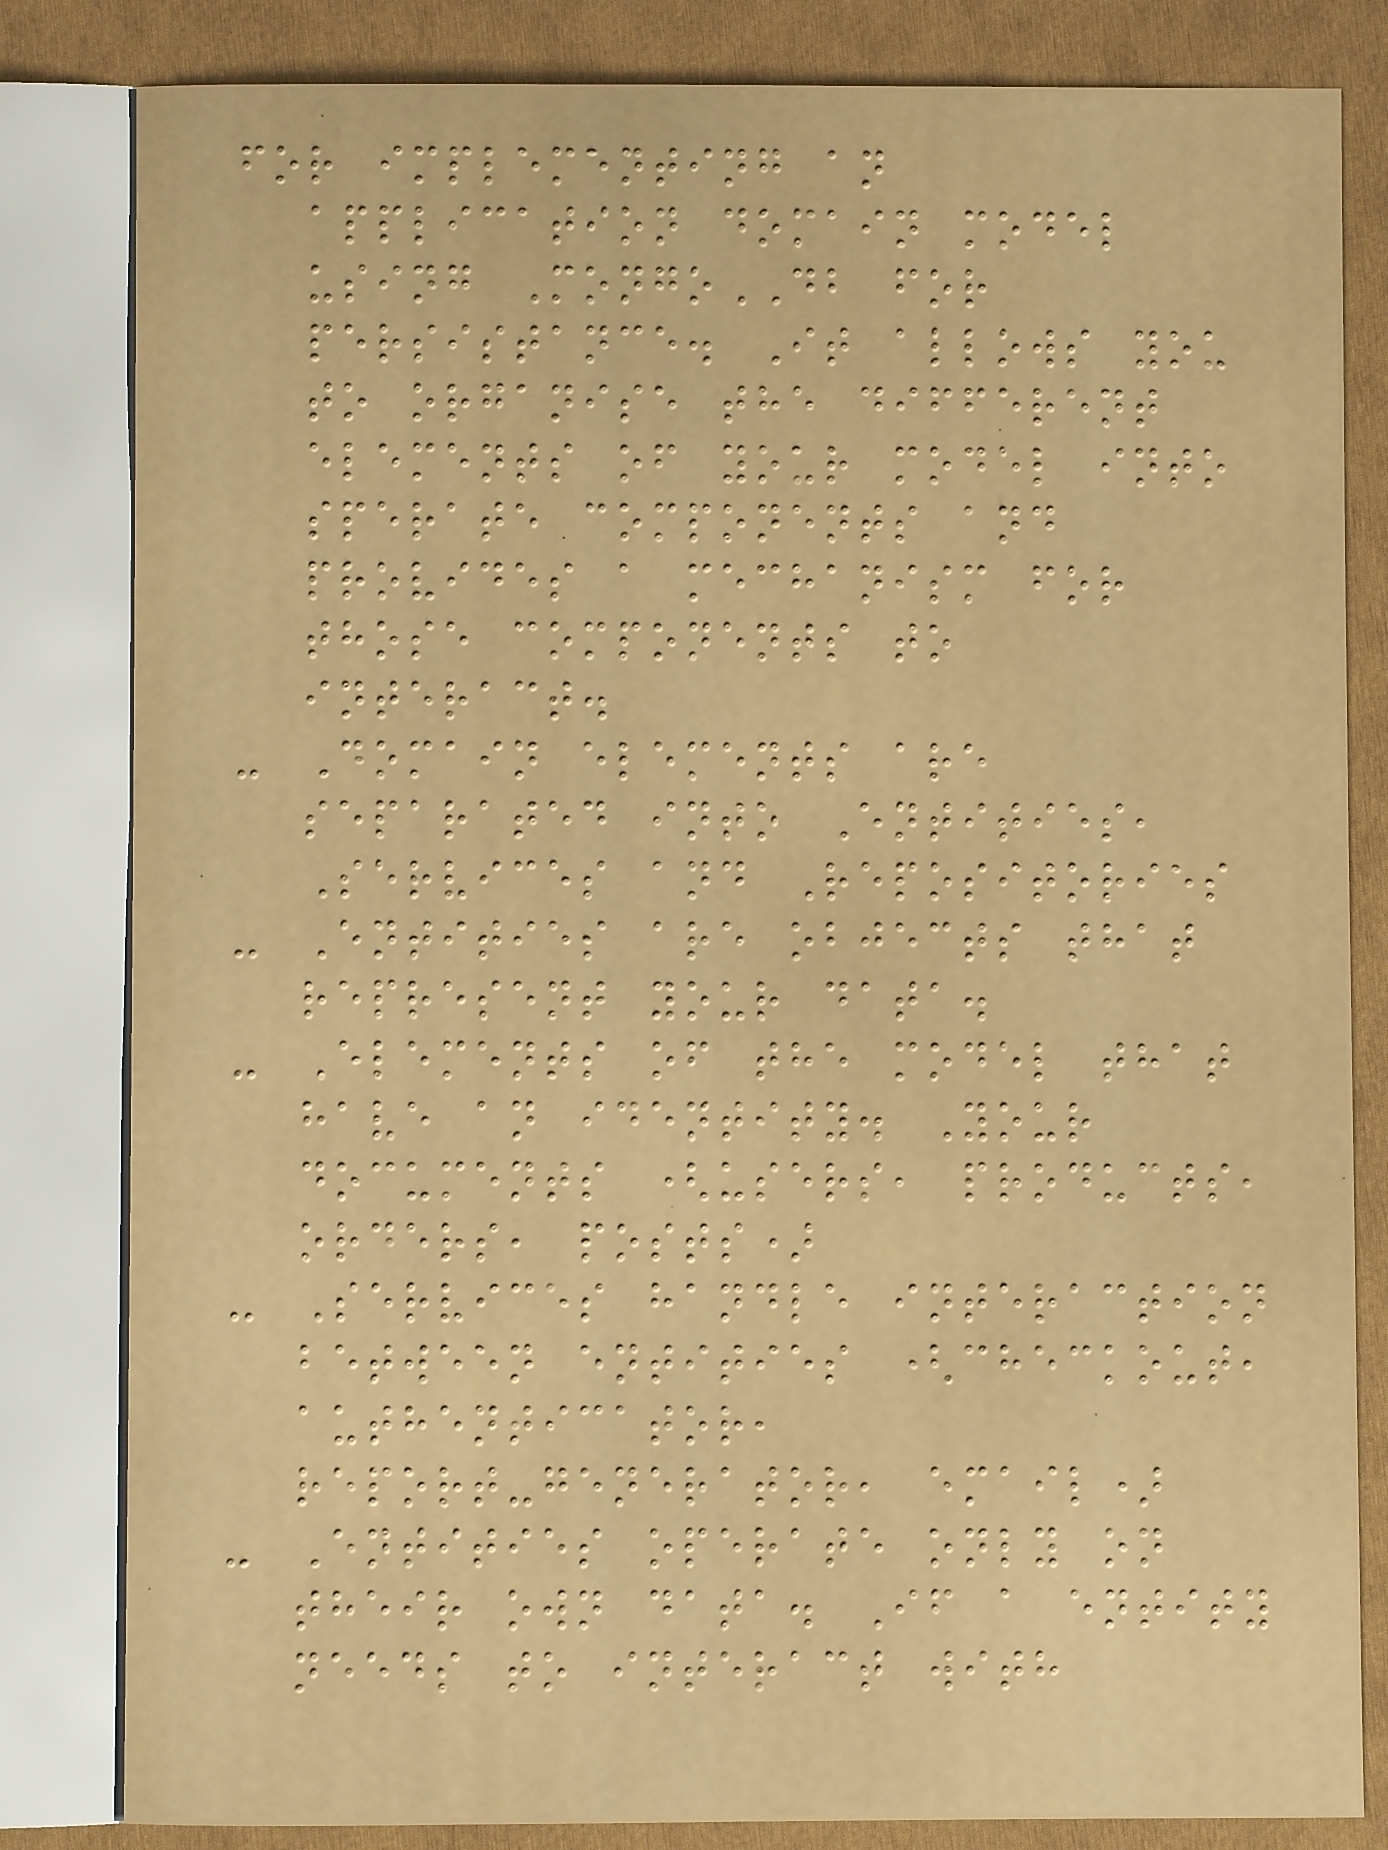for implementing an
application domain model
using MongoDB for
persistance. It allows you
to organise the different
elements of your model into
sperate components and
provides a mechanism for
those components to
interact.
- Domain elements are
separated into Entities,
Services and Repositories
- Entities are objects that
represent your data.
- Elements of the model that
have an identity. Your
documents (users, products,
orders, posts)
- Services handle interaction
between entities (checkout,
authenticator,
report-generator, email)
- Entities operate only on
their own data. If a entity
needs to interact with
